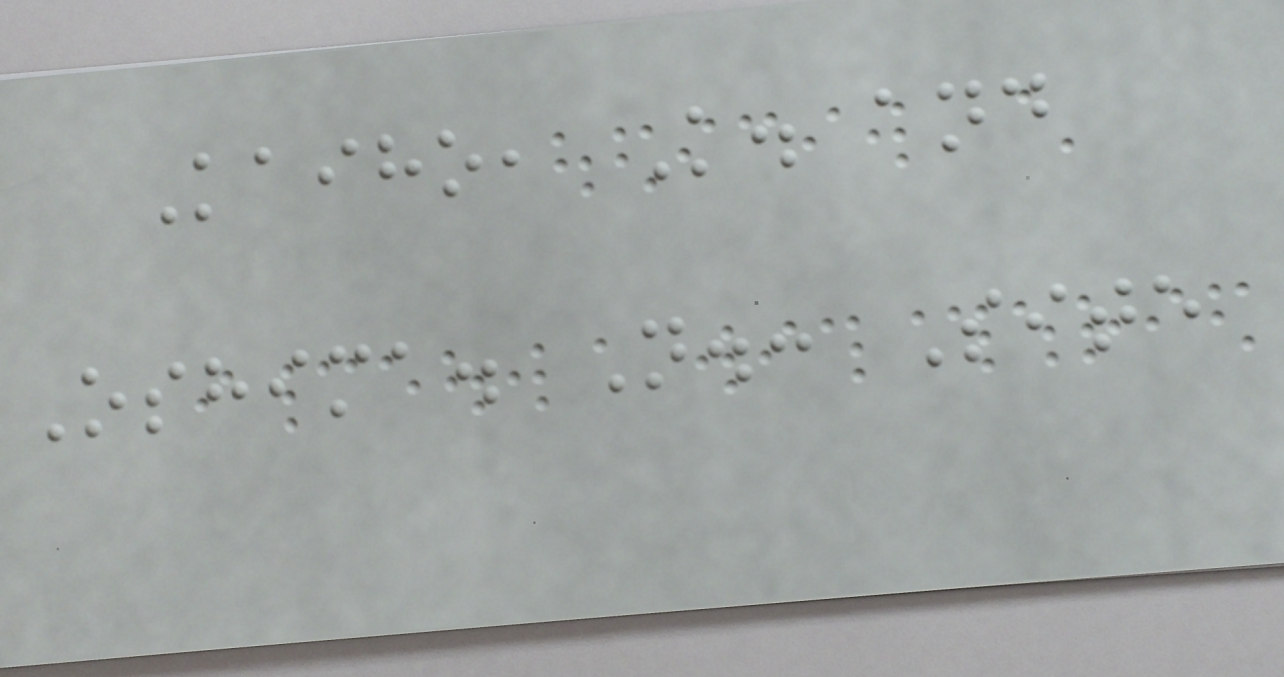Kaiho, K. and
Oshima. N.: Site
